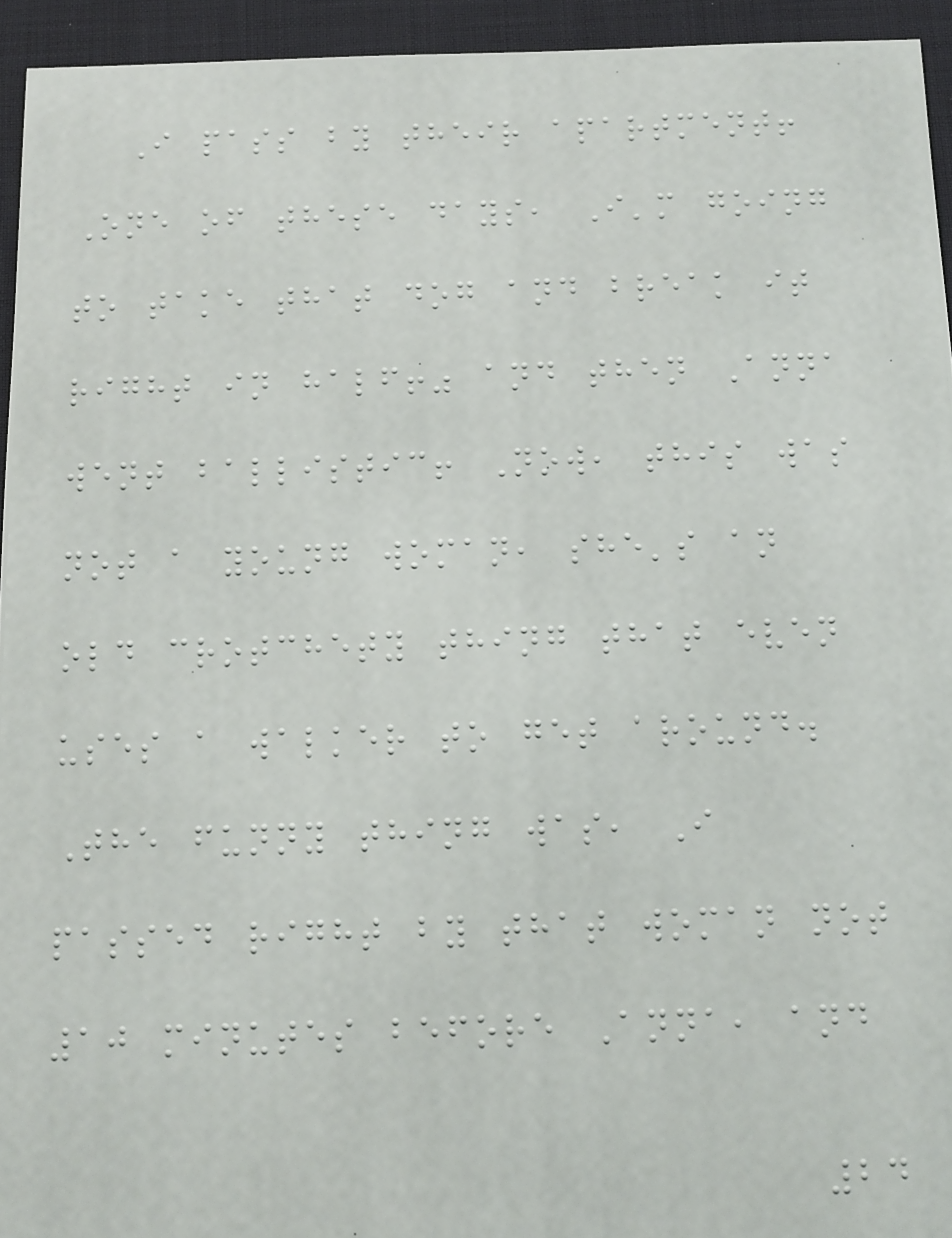I pass by their apartment!
One of these days, I'm going
to take that dog and break it
right in half!" and then Anna
went ballistic! Now, this was
not a young woman, she's an
old crotchety thing that even
uses a walker to get around.
The funny thing was, I
passed right by that woman not
10 minutes before Anna, and
24
